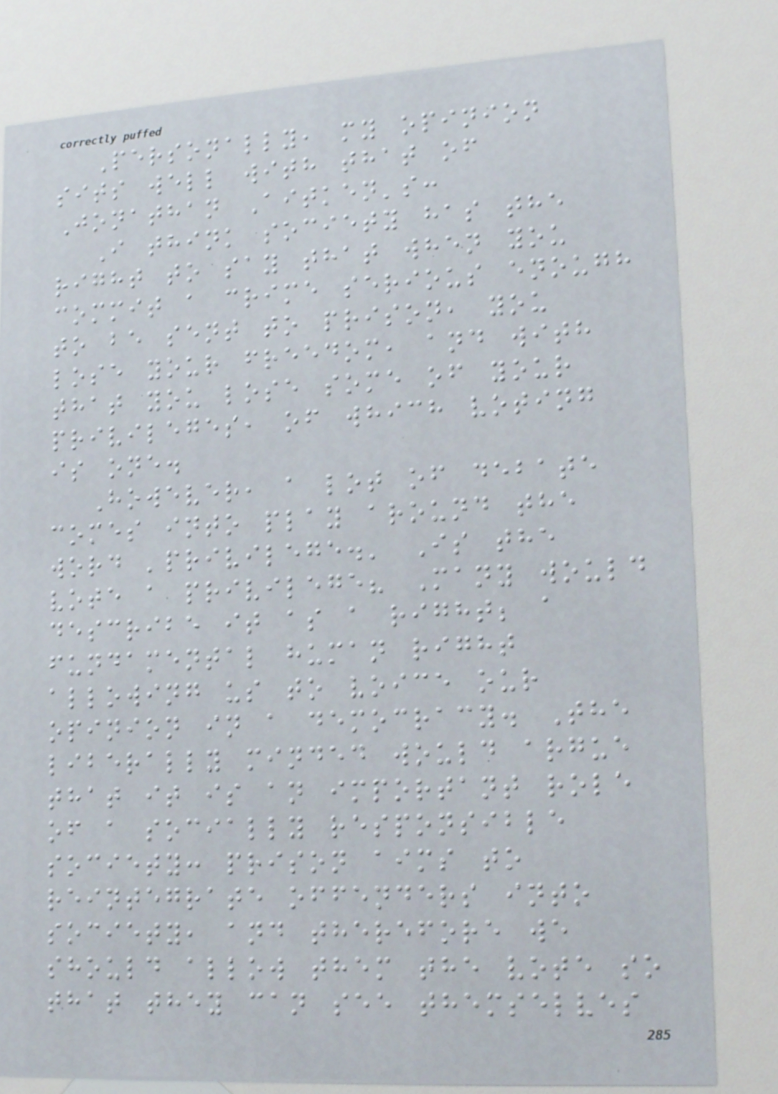Personally, my opinion
sits well with that of
Jonathan Aitken's:
I think society has the
right to say that when you
commit a crime serious enough
to be sent to prison, you
lose your freedom, and with
that you lose some of your
privileges, of which voting
is one.
However, a lot of debate
comes into play around the
word 'privilege.' Is the
vote a privilege? Many would
describe it as a right; a
fundamental human right
allowing us to voice our
opinion in a democracy. The
liberally minded would argue
that it is an important role
of a socially responsible
society: prison aims to
reintegrate offenders into
society, and therefore we
should allow them the vote so
that they can see themselves
